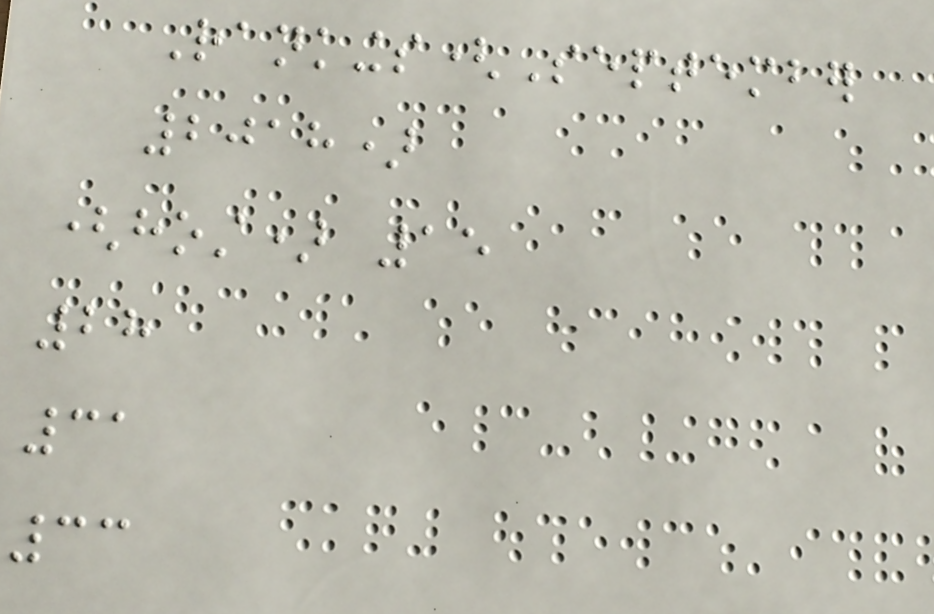Rankings(September
2018)
(host) 15
28
31
33
